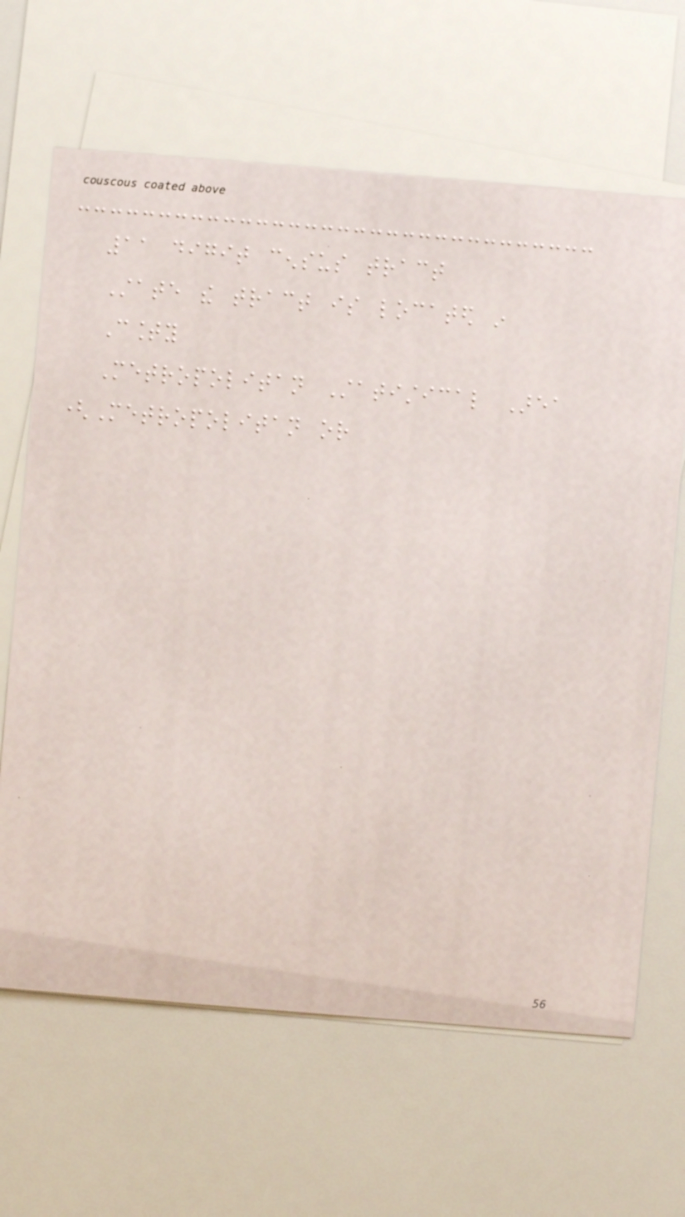11 digit census tract
State the tract is located in
County
Metropolitan Statistical Area
(Metropolitan or
